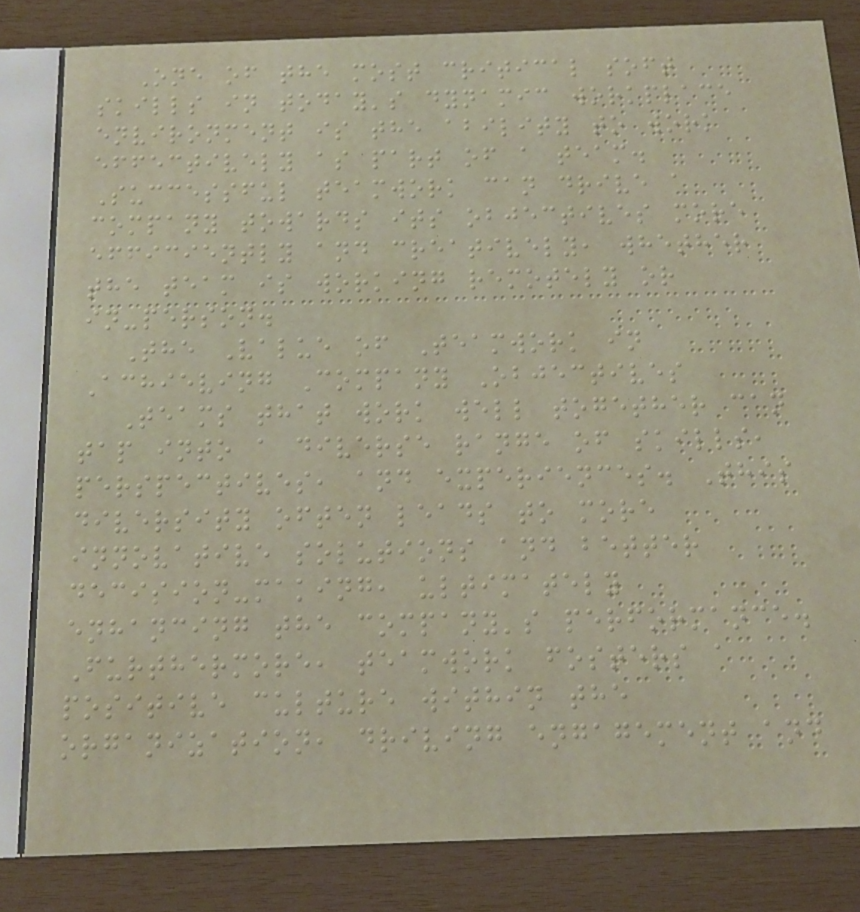One of the most critical soft
skills in today's dynamic workplace
environment is the ability to work
effectively as part of a team.
Successful teamwork can drive a
company towards its objectives more
efficiently and creatively, whether
the team is working remotely or
in-person.
The Value of Teamwork in
Achieving Company Objectives
Teams that work well together can
tap into a diverse range of skills,
perspectives, and experiences. This
diversity often leads to more
innovative solutions and better
decision-making, ultimately
enhancing the company's performance.
Furthermore, teamwork fosters a
positive culture within the
organization, driving engagement and
